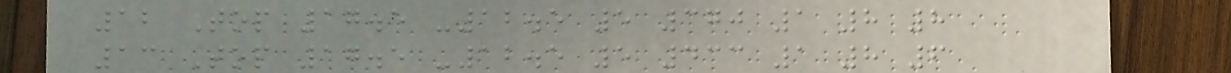12 Top 17.5 -12.5 5 370 1 8 8
13 Top 17.5 -12.5 5 433 1 8 6
